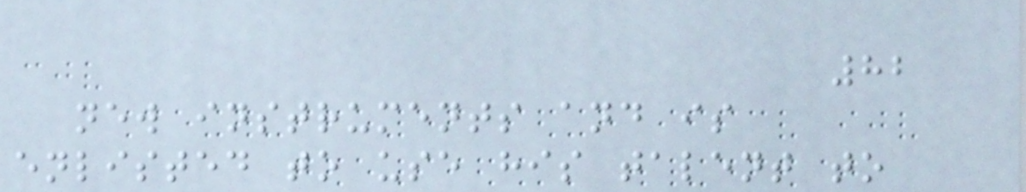82
new instruments and is
enlisted to use his talent to
